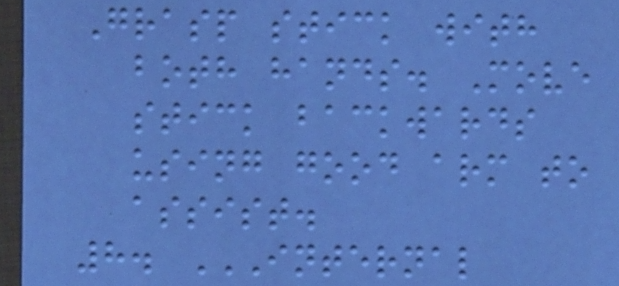Grasp stick with
both hands. Move
stick backwards
using good arm to
assist.
8. INTERNAL
